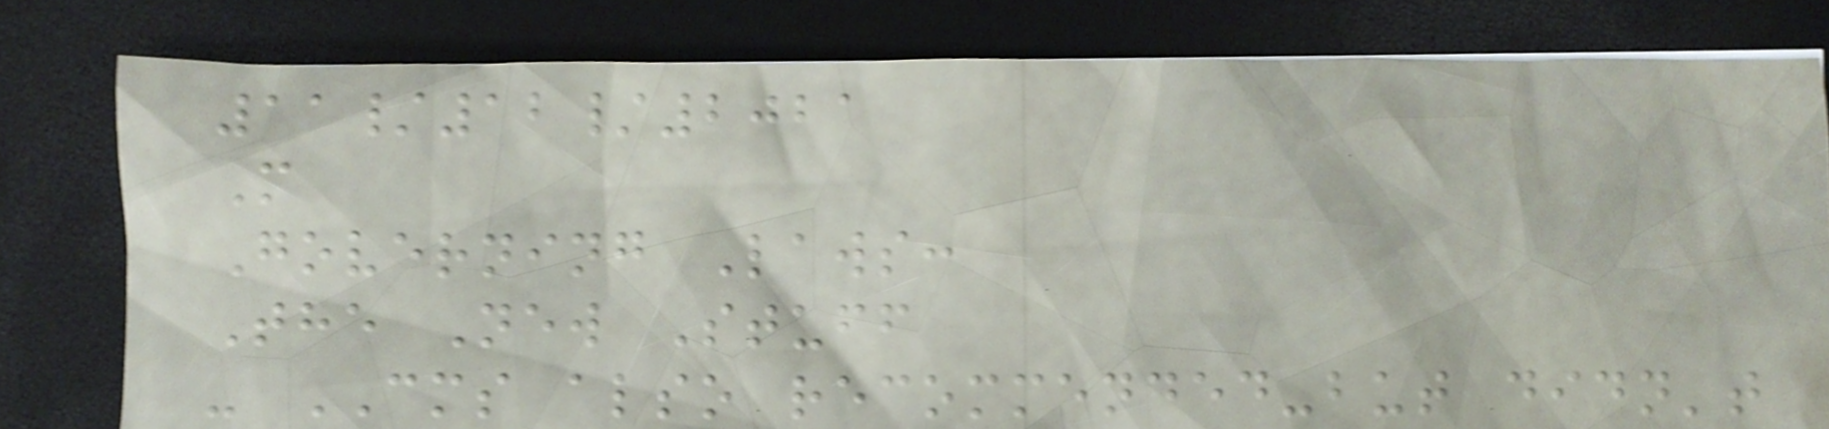11/12/2021
M
Governing Laws:
The New Stuff
- CMS also recommended-but didn't
